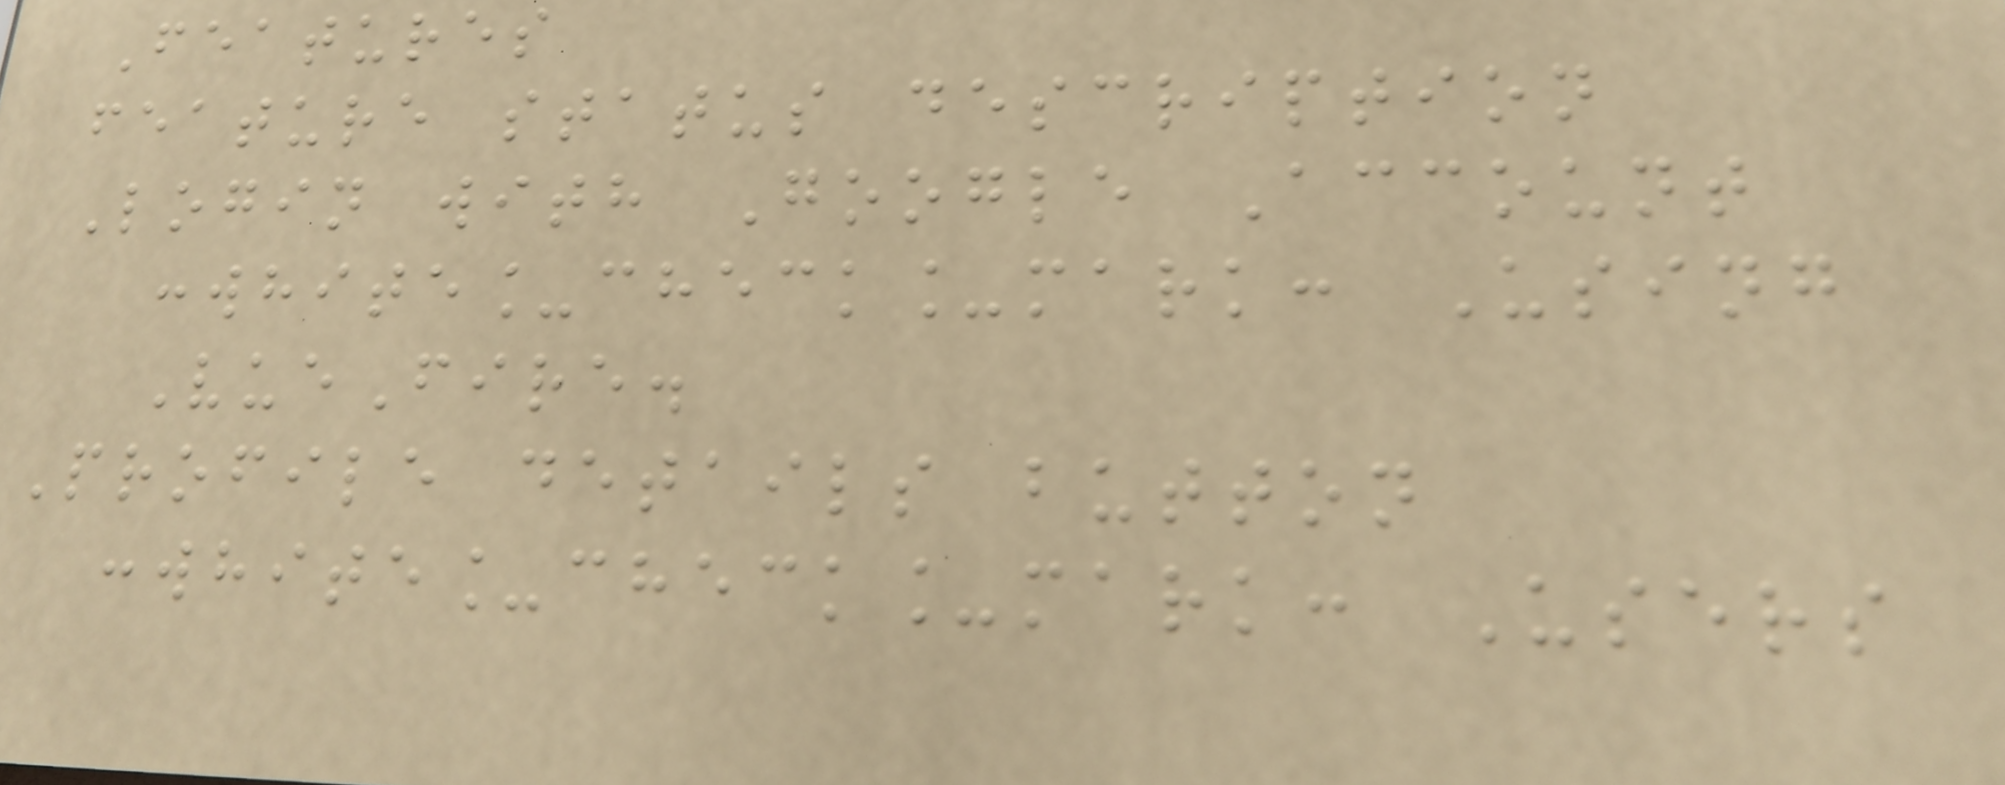Features
feature status description
Login with Google Account
:white_check_mark: Using
VueFire.
Profile details button
:white_check_mark: Users
